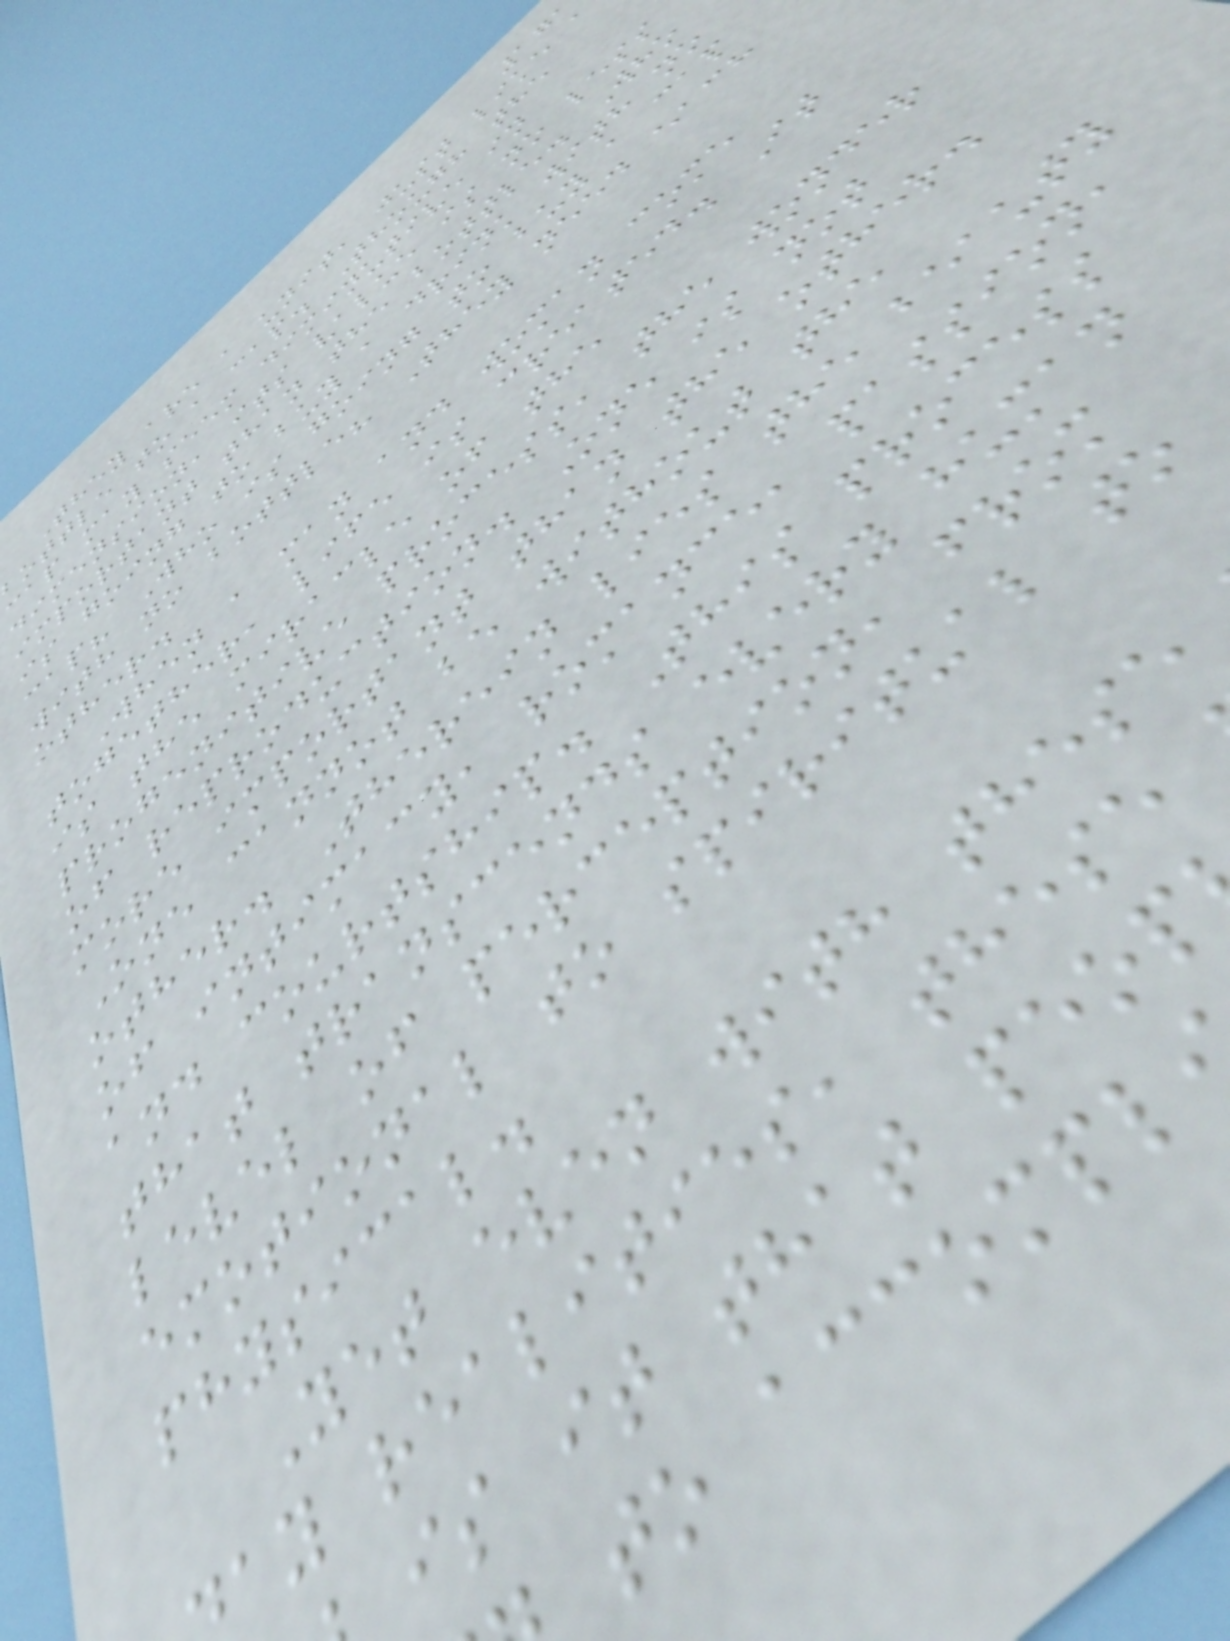They are a unit, just like a
ottle to a cap. Though the
cap may seem diminutive in
dimension, its value is no less
important than the bottle. Who
is going to buy a drink with no
cap? Who is going to buy a cap
with no bottle? They need each
other.
When a man and woman come
together, life is created. It
is the miracle of the
progenitive process, the wonder
of reproduction. One is not
more important than the other.
One cannot be without the
other. Therein lies the beauty
of intimacy, romance, passion,
and courtship. This process
that transcends every human
level of perception, from
emotional to spiritual to
physical.
Yet even with these
ay realities, these
is it that peop
to accompl
